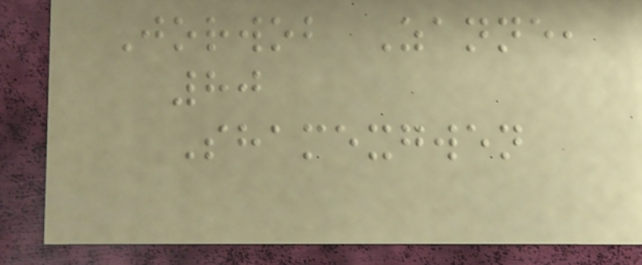Jorwob Zanne,
80
Shamexgwen
